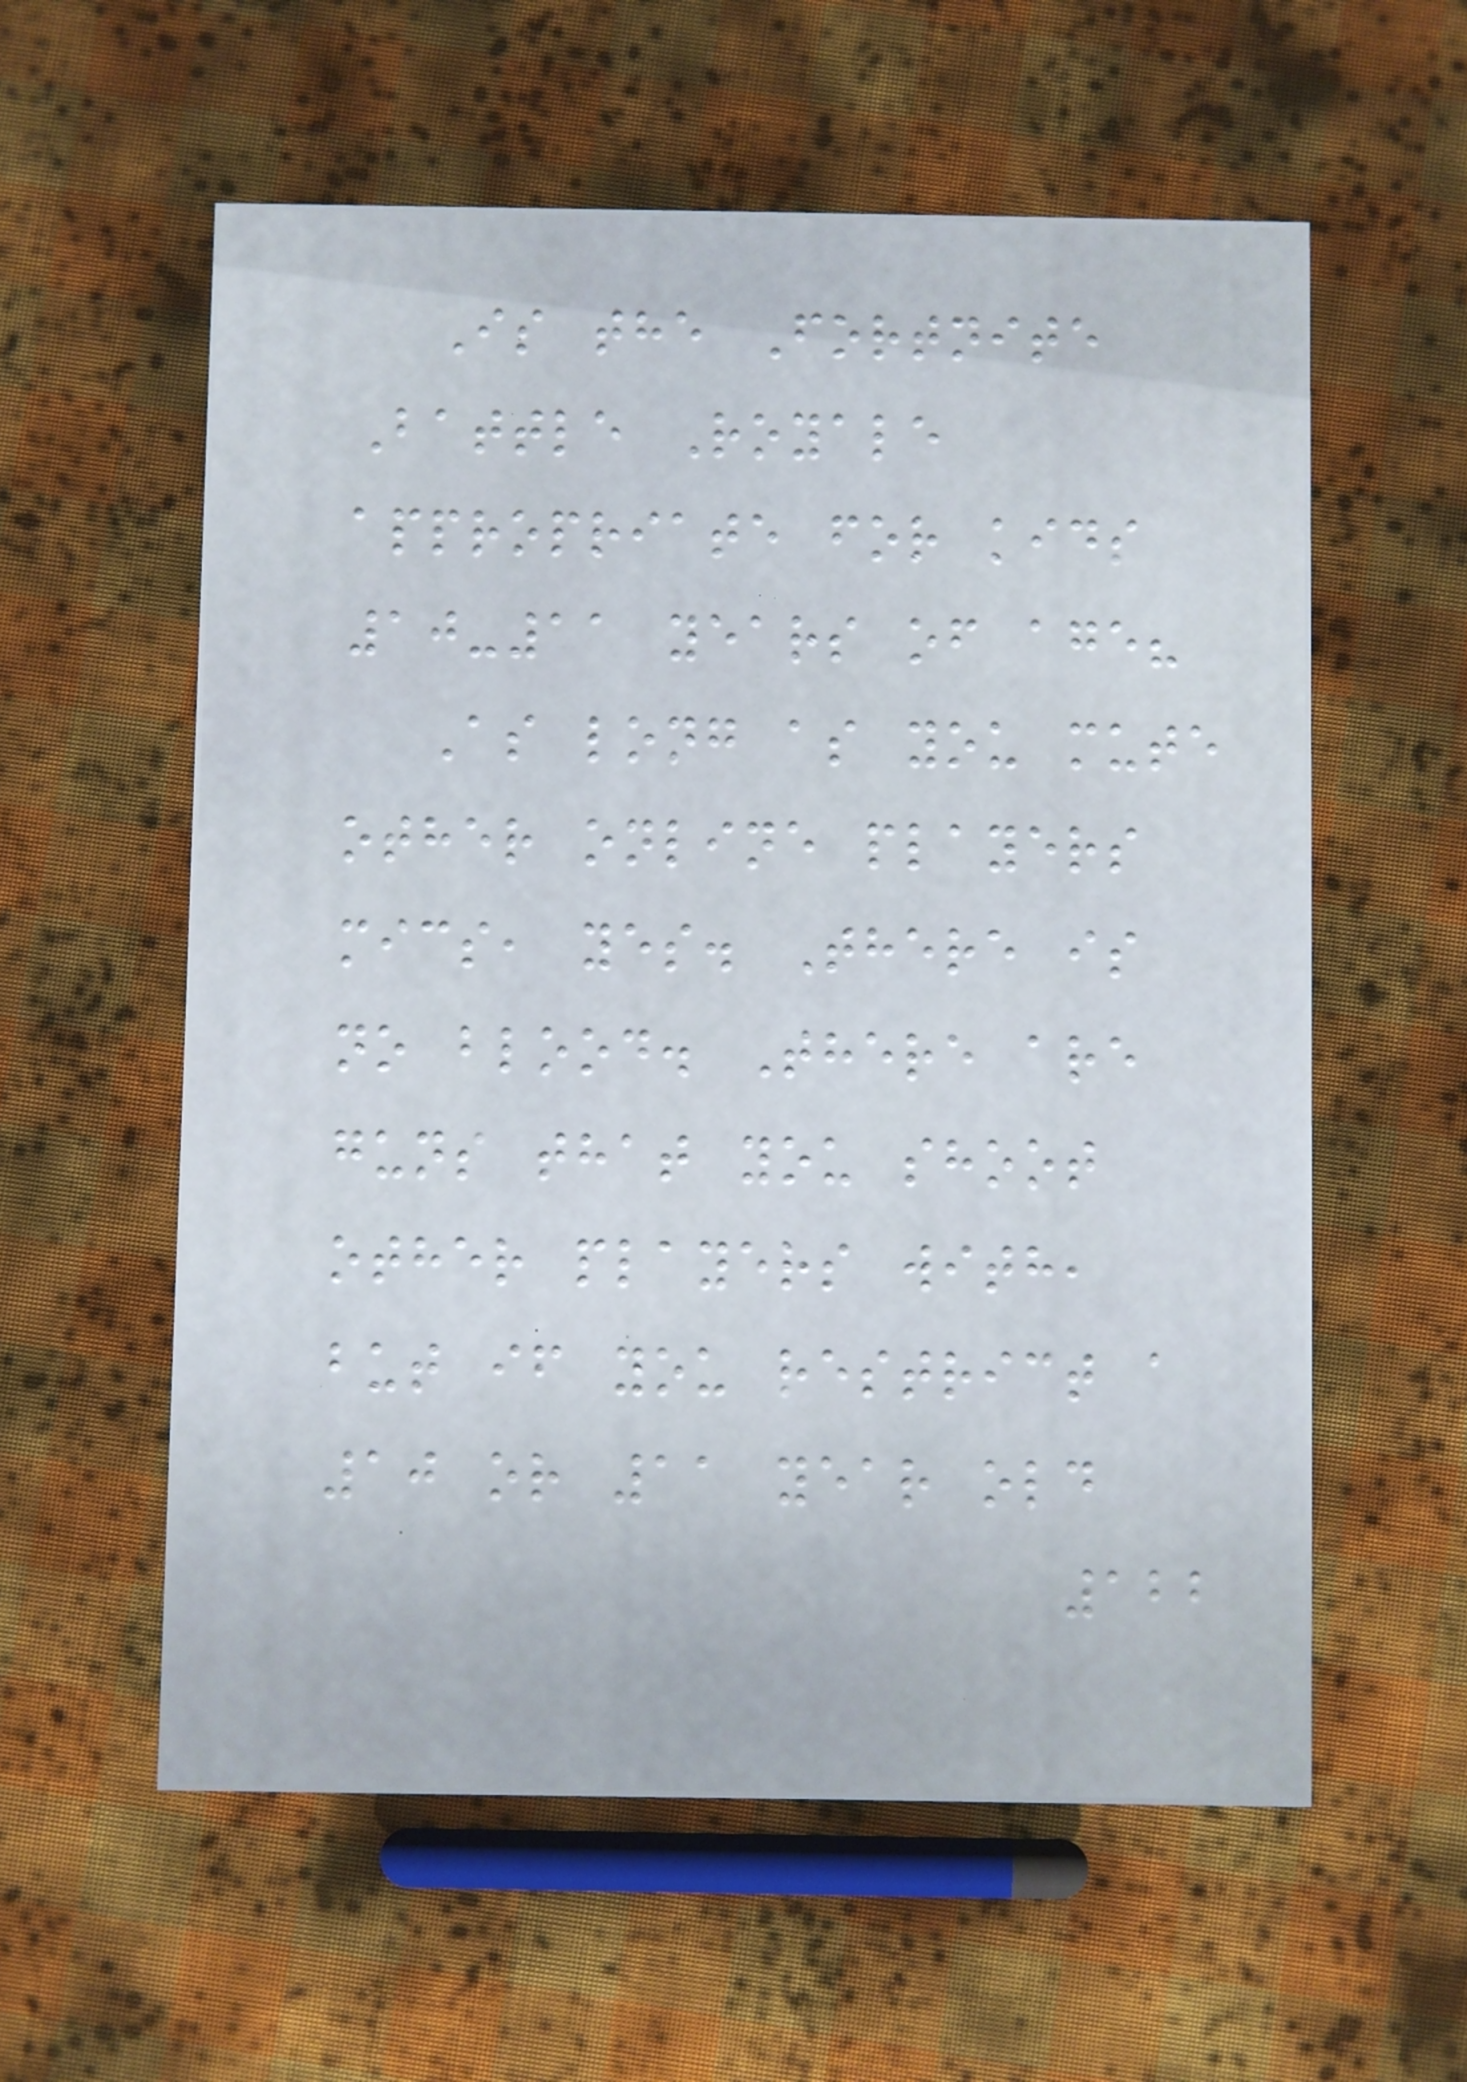Is the Fortnite
Battle Royale
appropriate for kids
10-11 years of age?
As long as you mute
other online players
mics, yes. There is
no blood. There are
guns that you shoot
other players with,
but if you restrict a
10 or 11 year old
122
